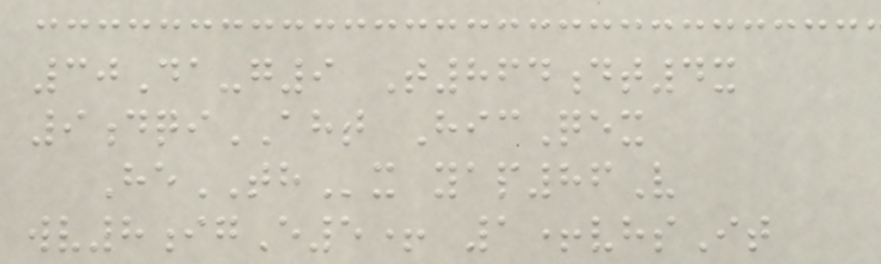30Da-g9 T864dt4x
9dqiAHT HicQex
HeTHx yap86V
wv8igE5+ 1+vhsIt
